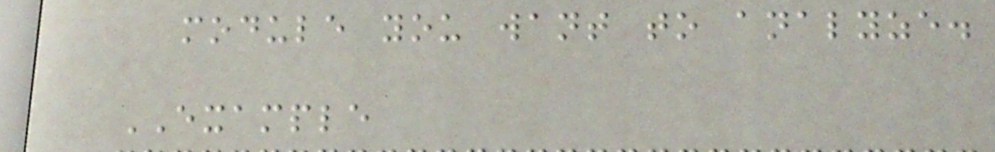module you want to analyze.
EXAMPLE
